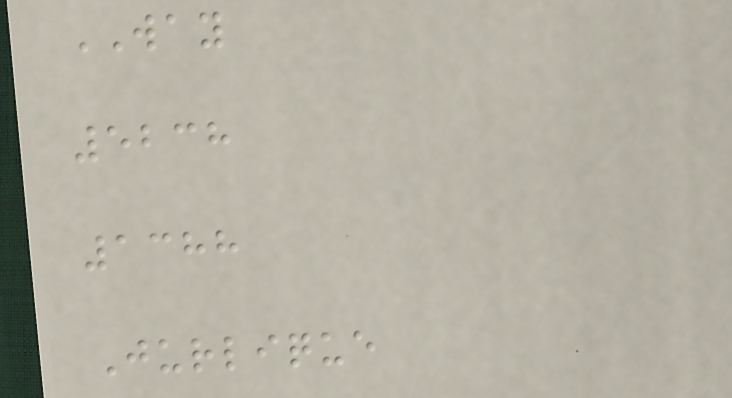WAY
5238
1388
Jurlique
